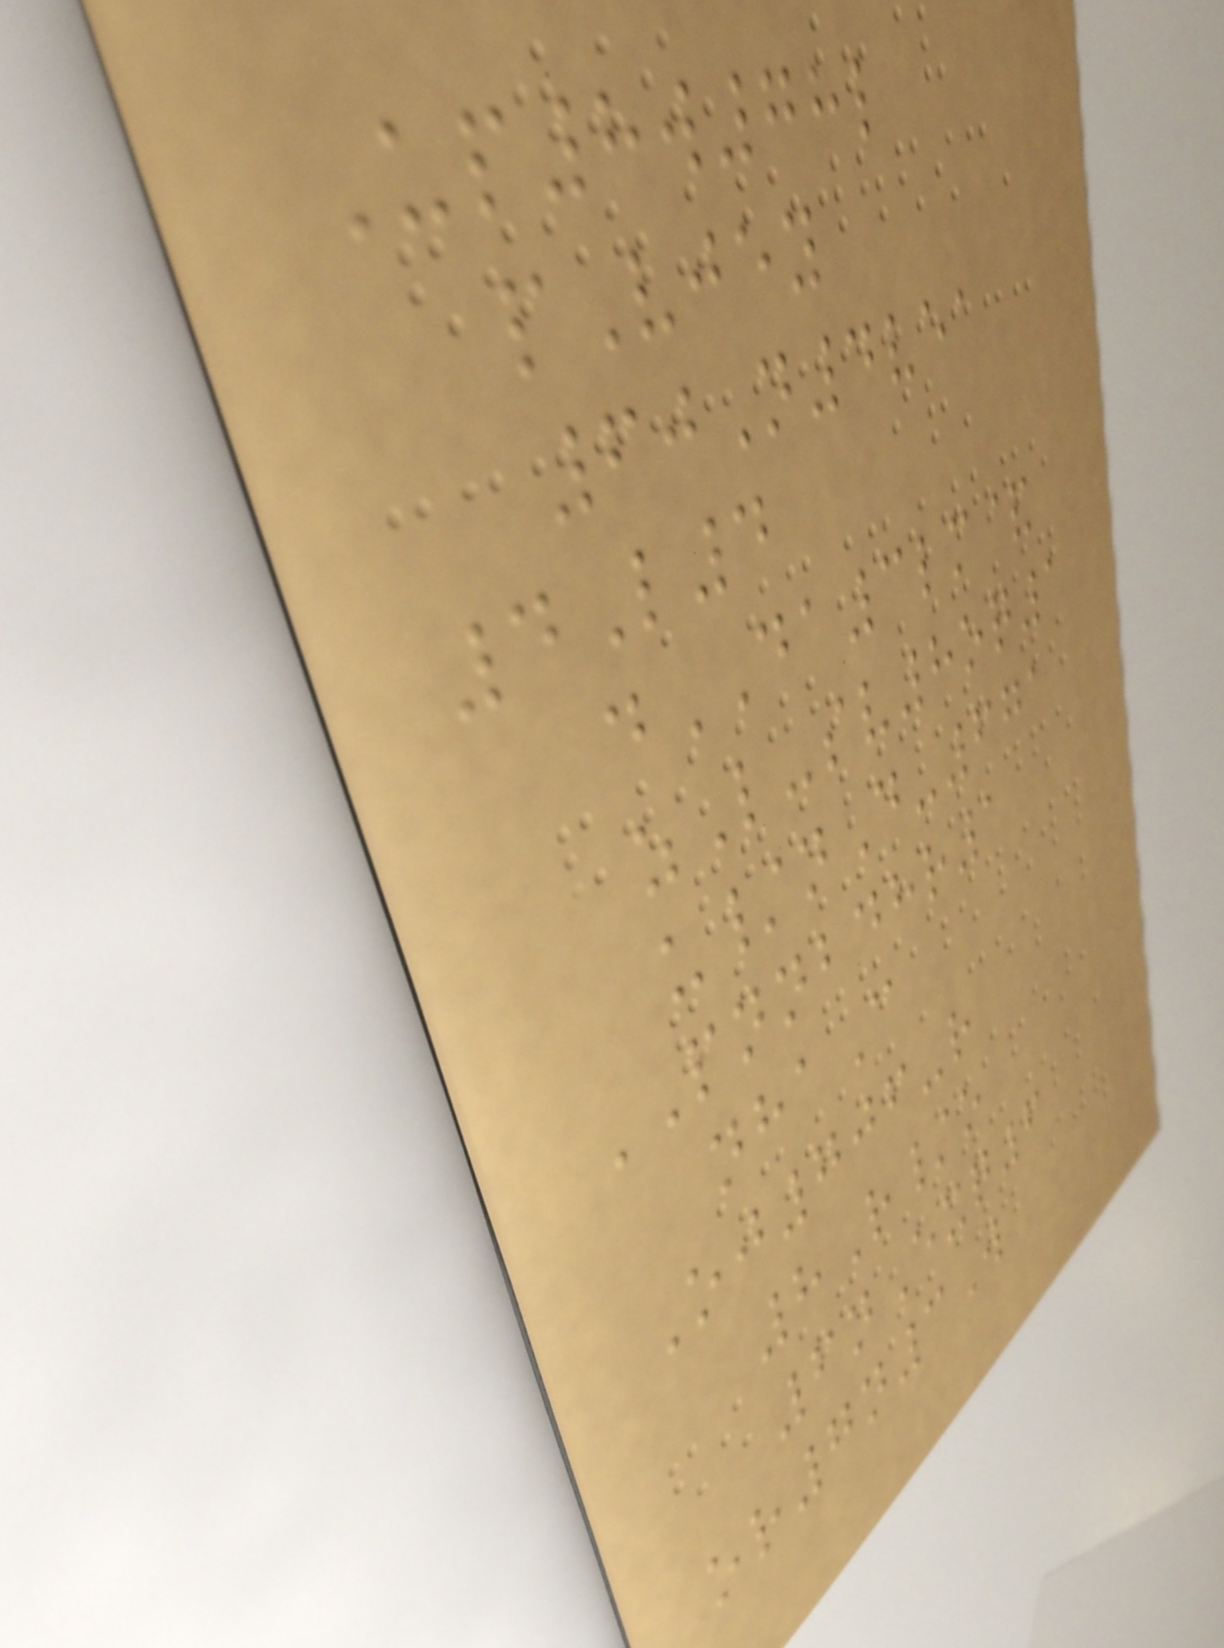Up8w78l
pVjey
60N4vea
4L4
dDA3lm&
zL-sv8oq1
u/nD-671
PNNBDHR1
nhaC
Oj706-r
8R/o
6nExq6
or7n3W
